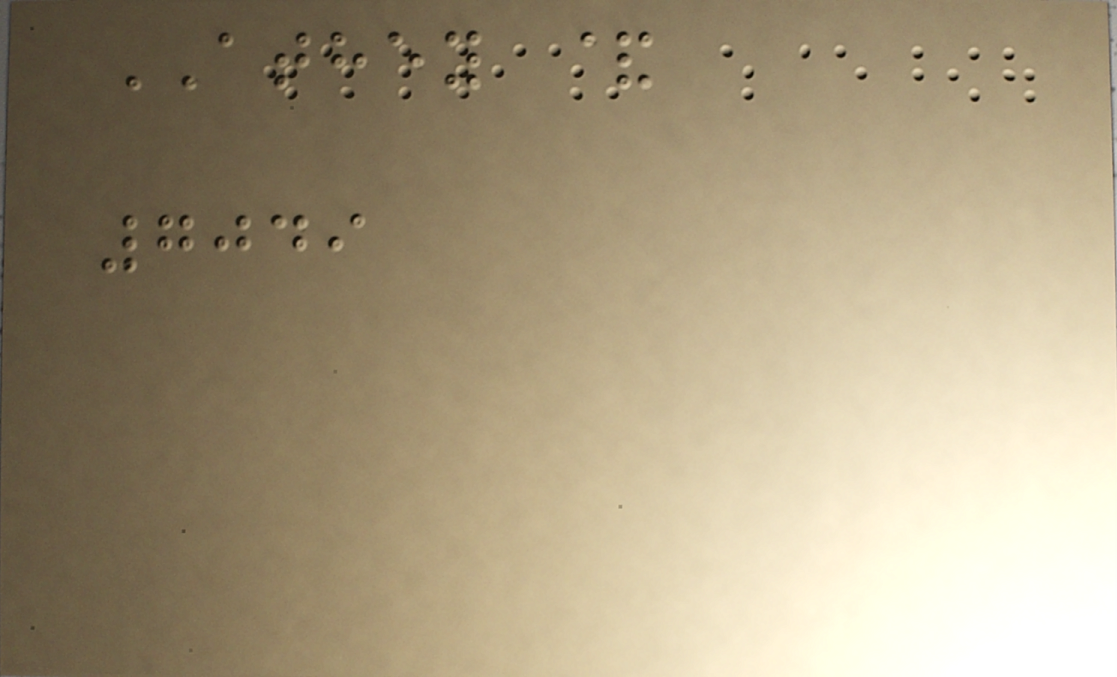ATHEY &
7049
